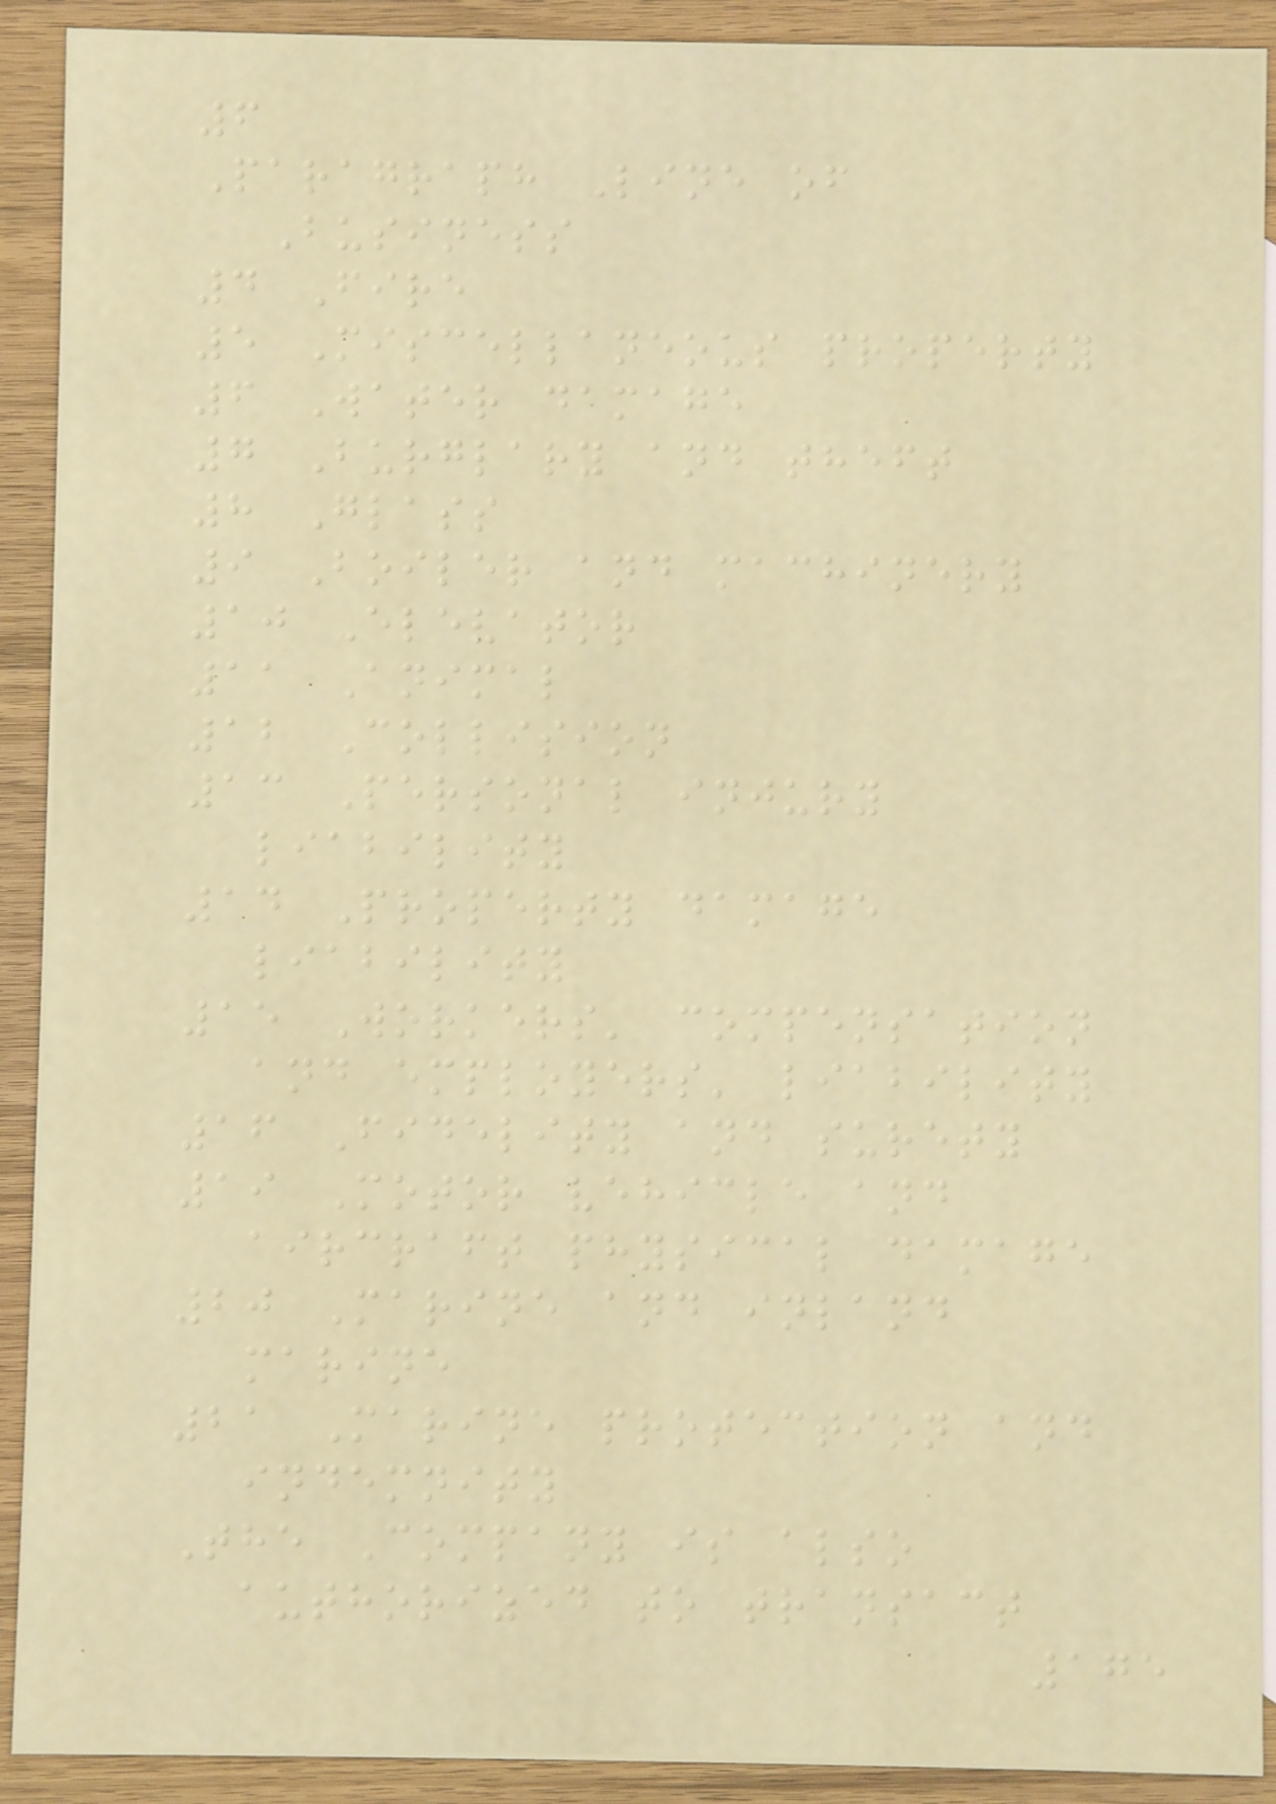6
Paragraph Line of
Business
4 Fire
5 Miscellaneous property
6 Water damage
7 Burglary and theft
8 Glass
9 Boiler and machinery
10 Elevator
11 Animal
12 Collision
13 Personal injury
liability
14 Property damage
liability
15 Workers' compensation
and employers' liability
16 Fidelity and surety
19 Motor vehicle and
aircraft physical damage
20 Marine and inland
marine
21 Marine protection and
indemnity
The Company is also
authorized to transact
175
